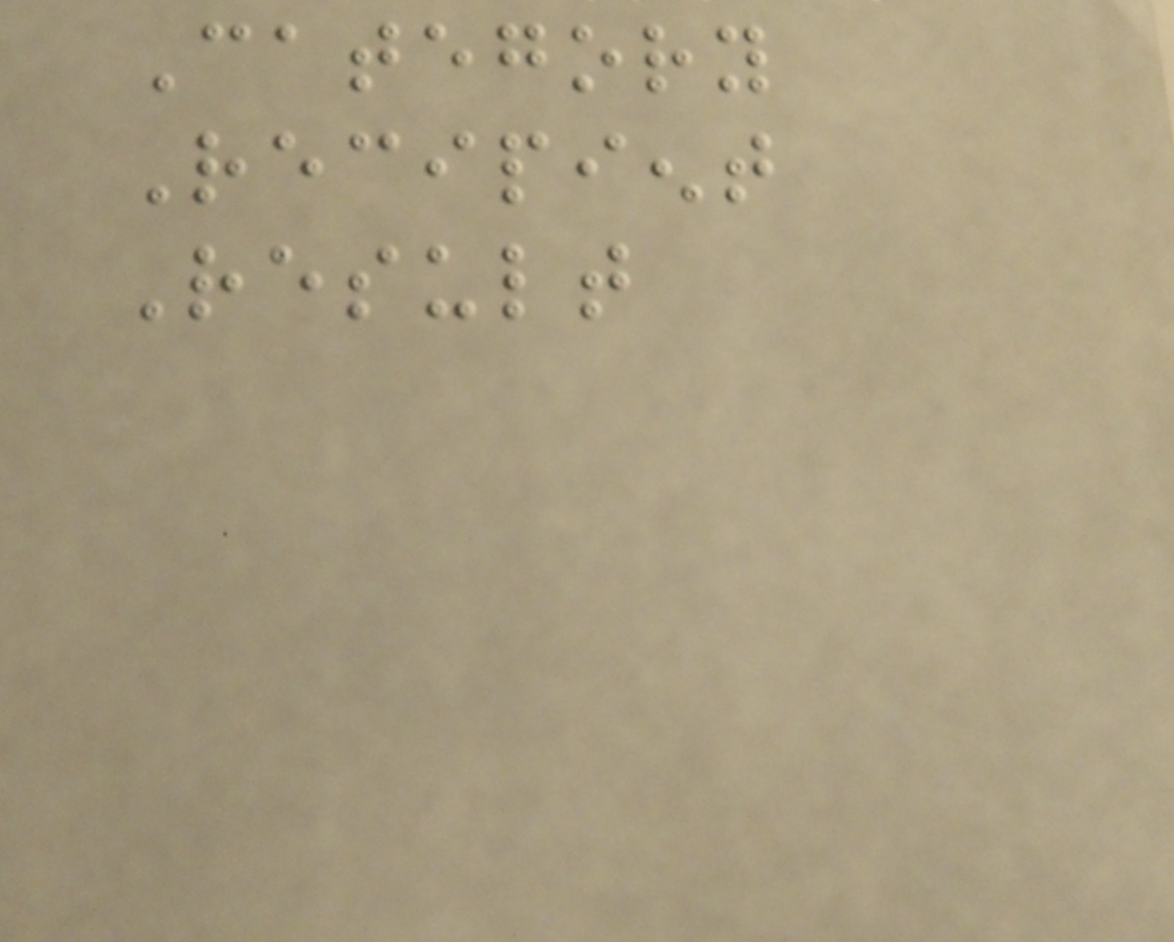Category
Recipient
Result
